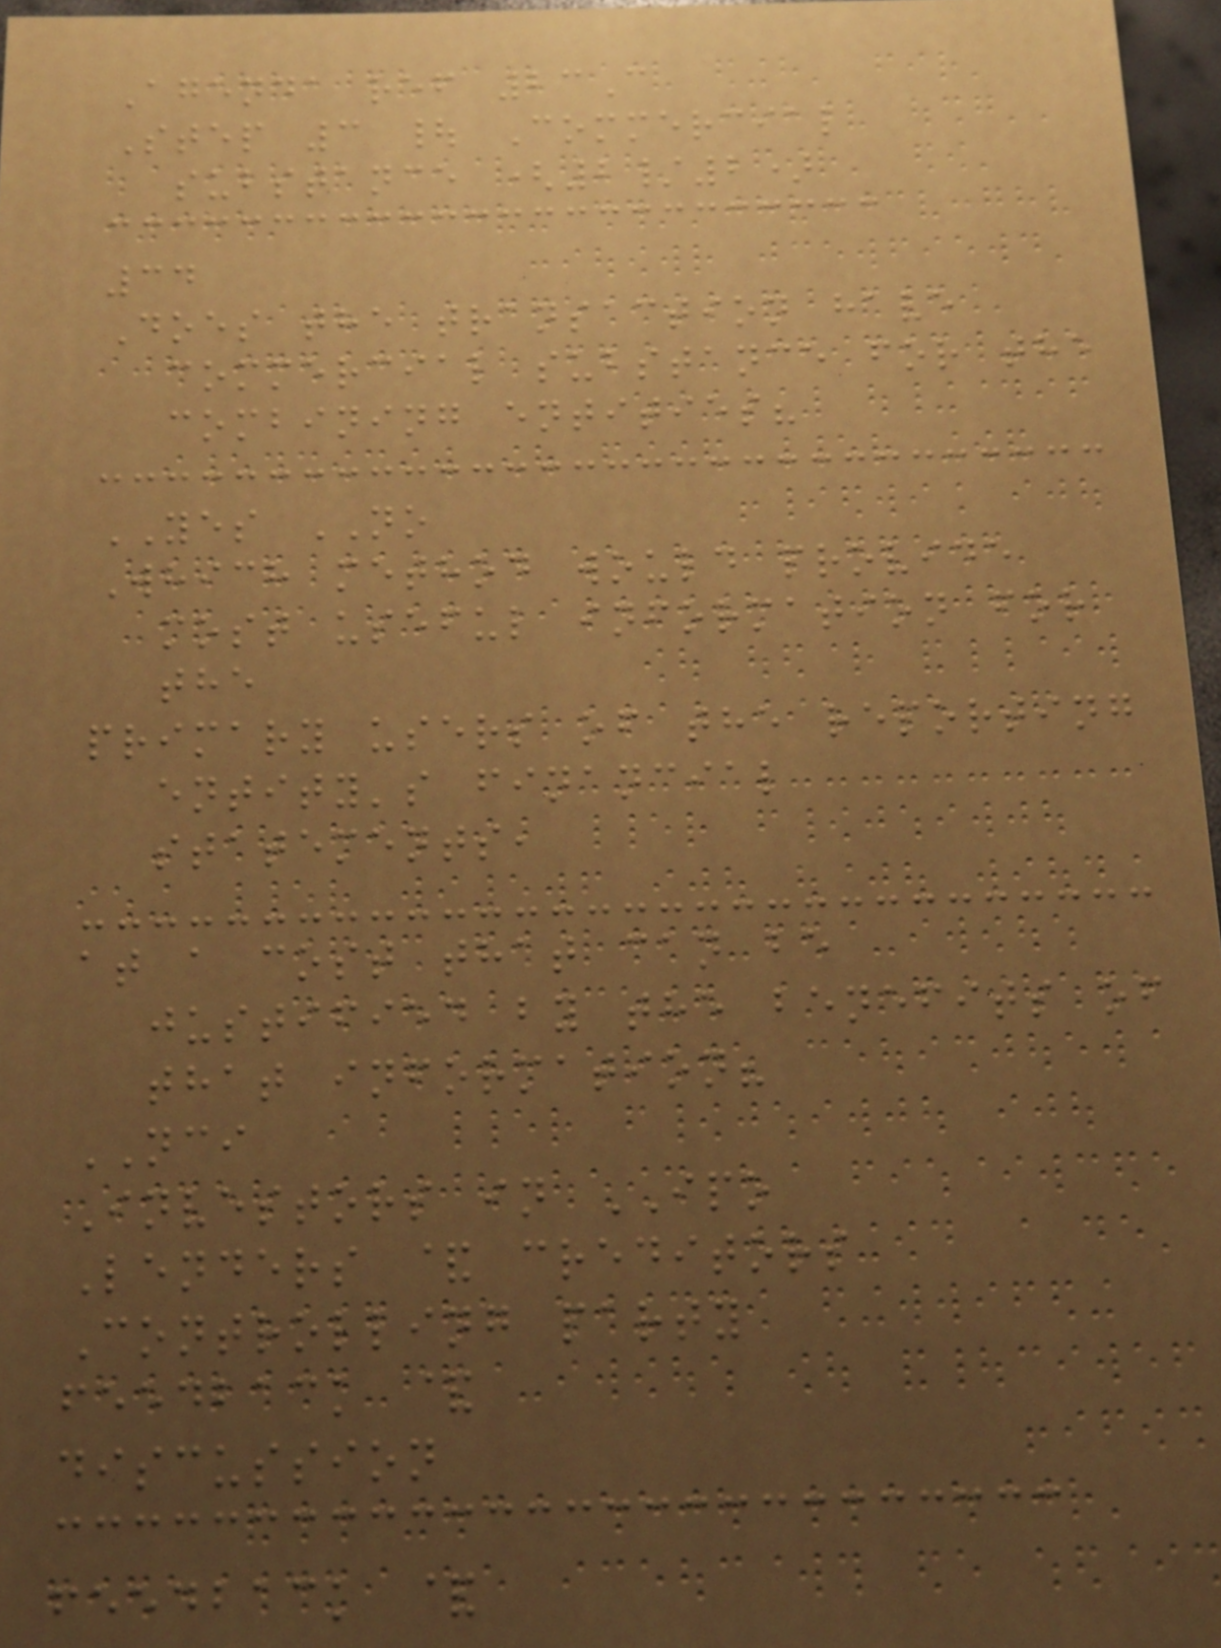Agenda ref 23C
Step 3 | Commercial
substance (2/2)
34
Does the transaction have
commercial substance for the
combining entities?
YES NO
Which method would provide
most useful information for
the
primary users of the reporting
entity's financial
statements,
at a cost that can be
justified by the benefits of
that information?
NCI
Investors in IPO
Lenders & creditors
Controlling party
feedback &
discussion
feedback &
